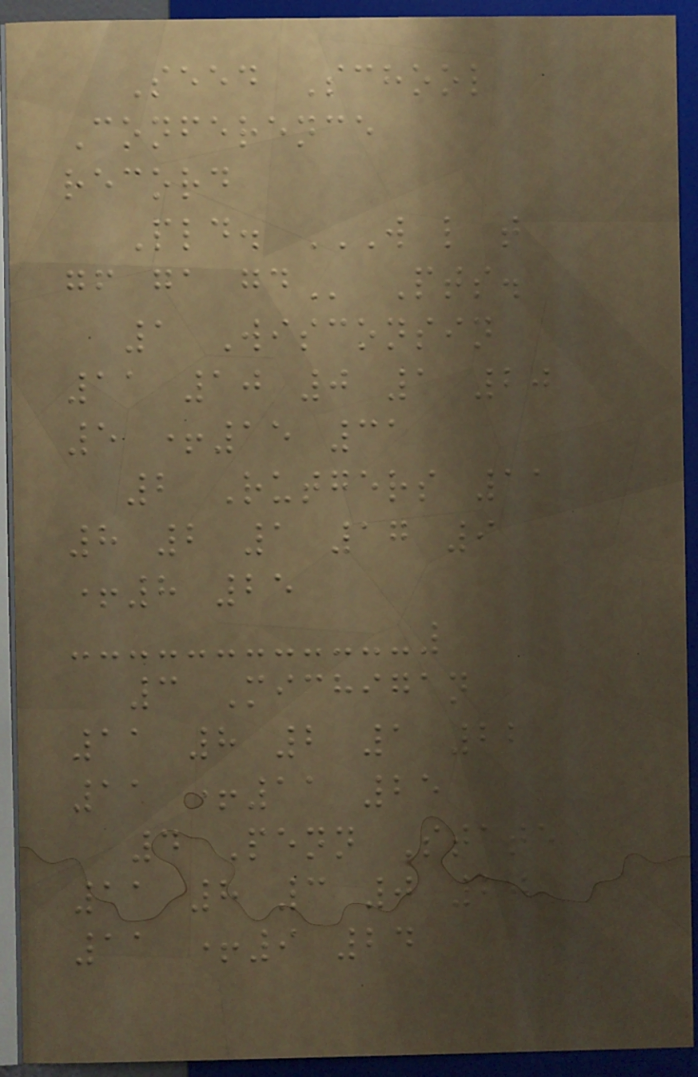Seed School
Conference
record
Pld. W L T
GF GA GD Pts.
1 Wisconsin
11 10 0 1 20
5 +15 31
2 Rutgers 11
8 2 1 17 9
+8 25
3 Michigan
11 8 2 1 22
11 +11 25
4 Penn State
11 8 3 0 20
11 +9 24
